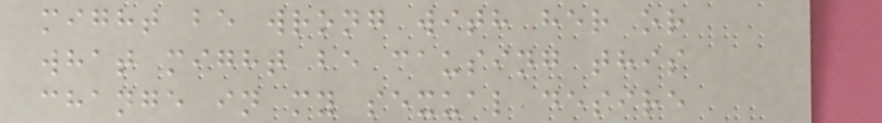might be wrong with her or
what might be causing this
change in my sexual desire
